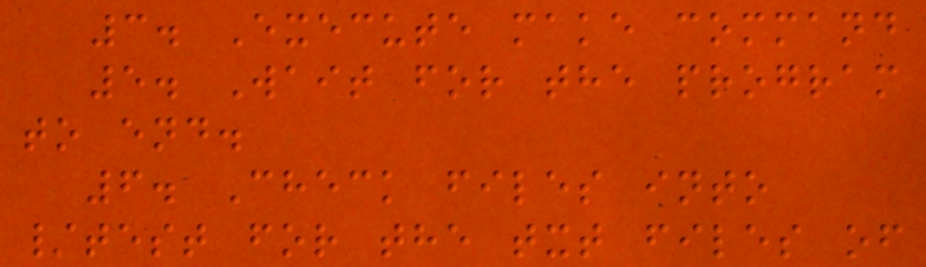3. Execute make command
5. Wait for the program
to end.
6. Check files into
/test for the txt files of
